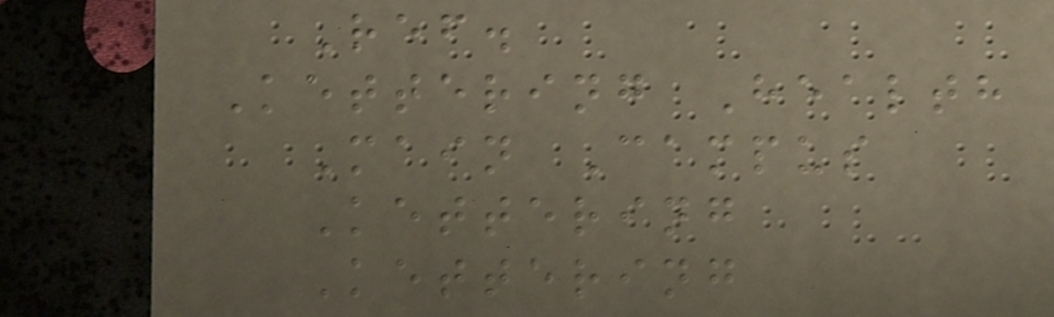Ref.
Kettering Health
Main Campus
Kettering
Kettering
